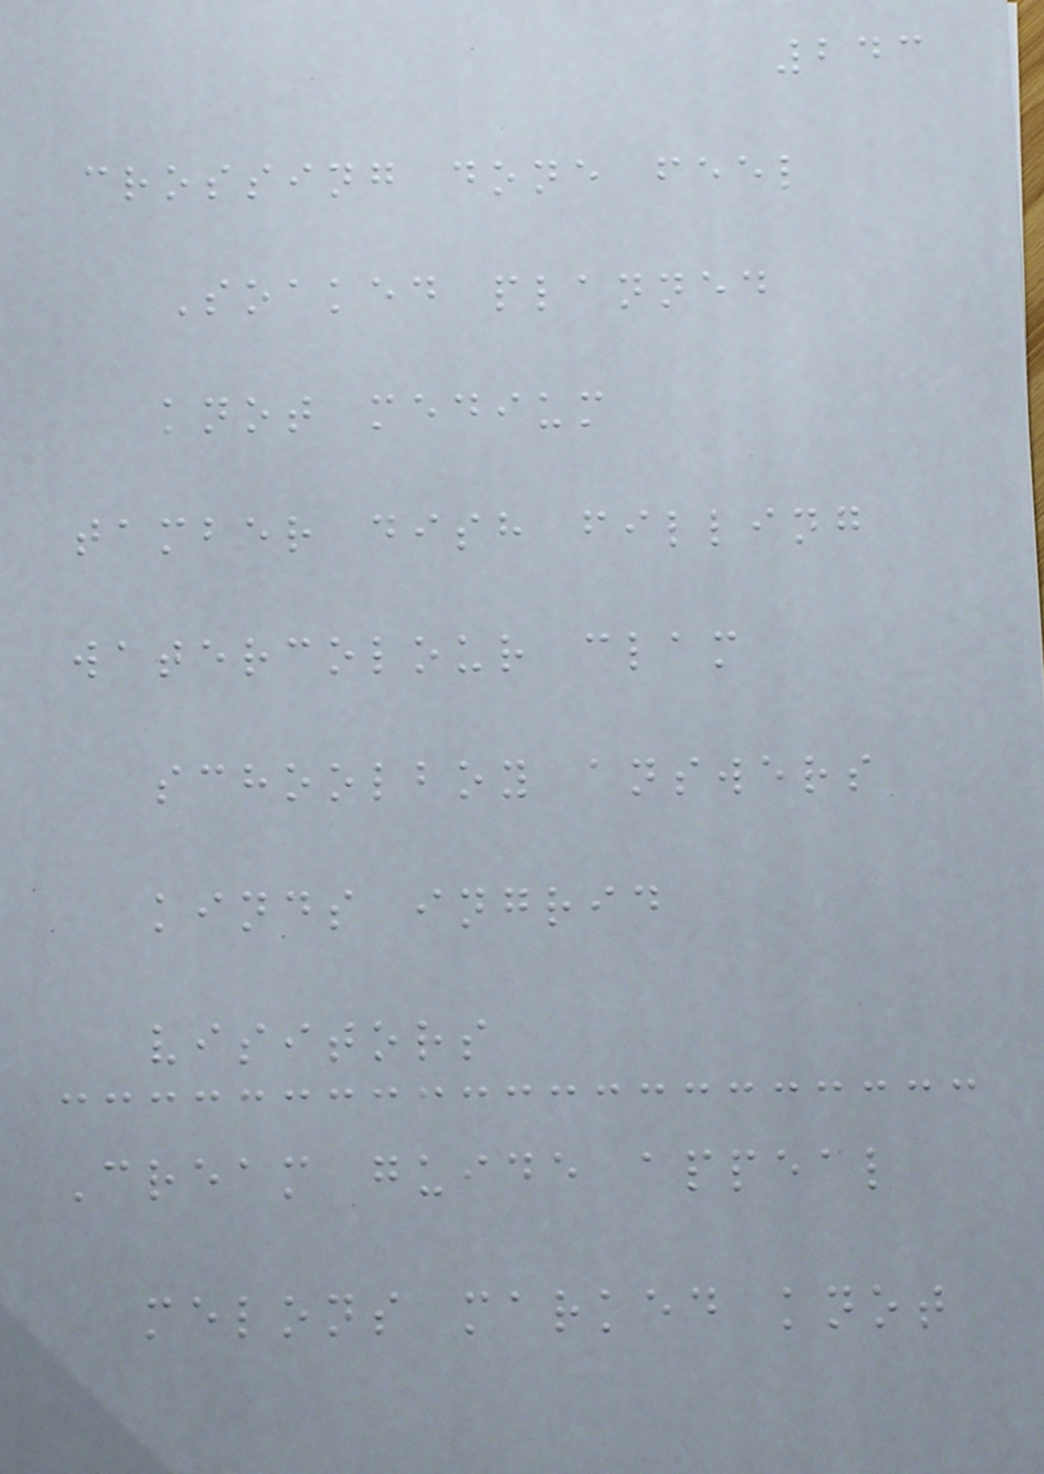243
crossing done feel
Soaked planned
knot medium
tamber dish filling
watercolour clam
schoolboy answers
kinds ingrid
visitors
Cream guide appeal
melons marked knot
